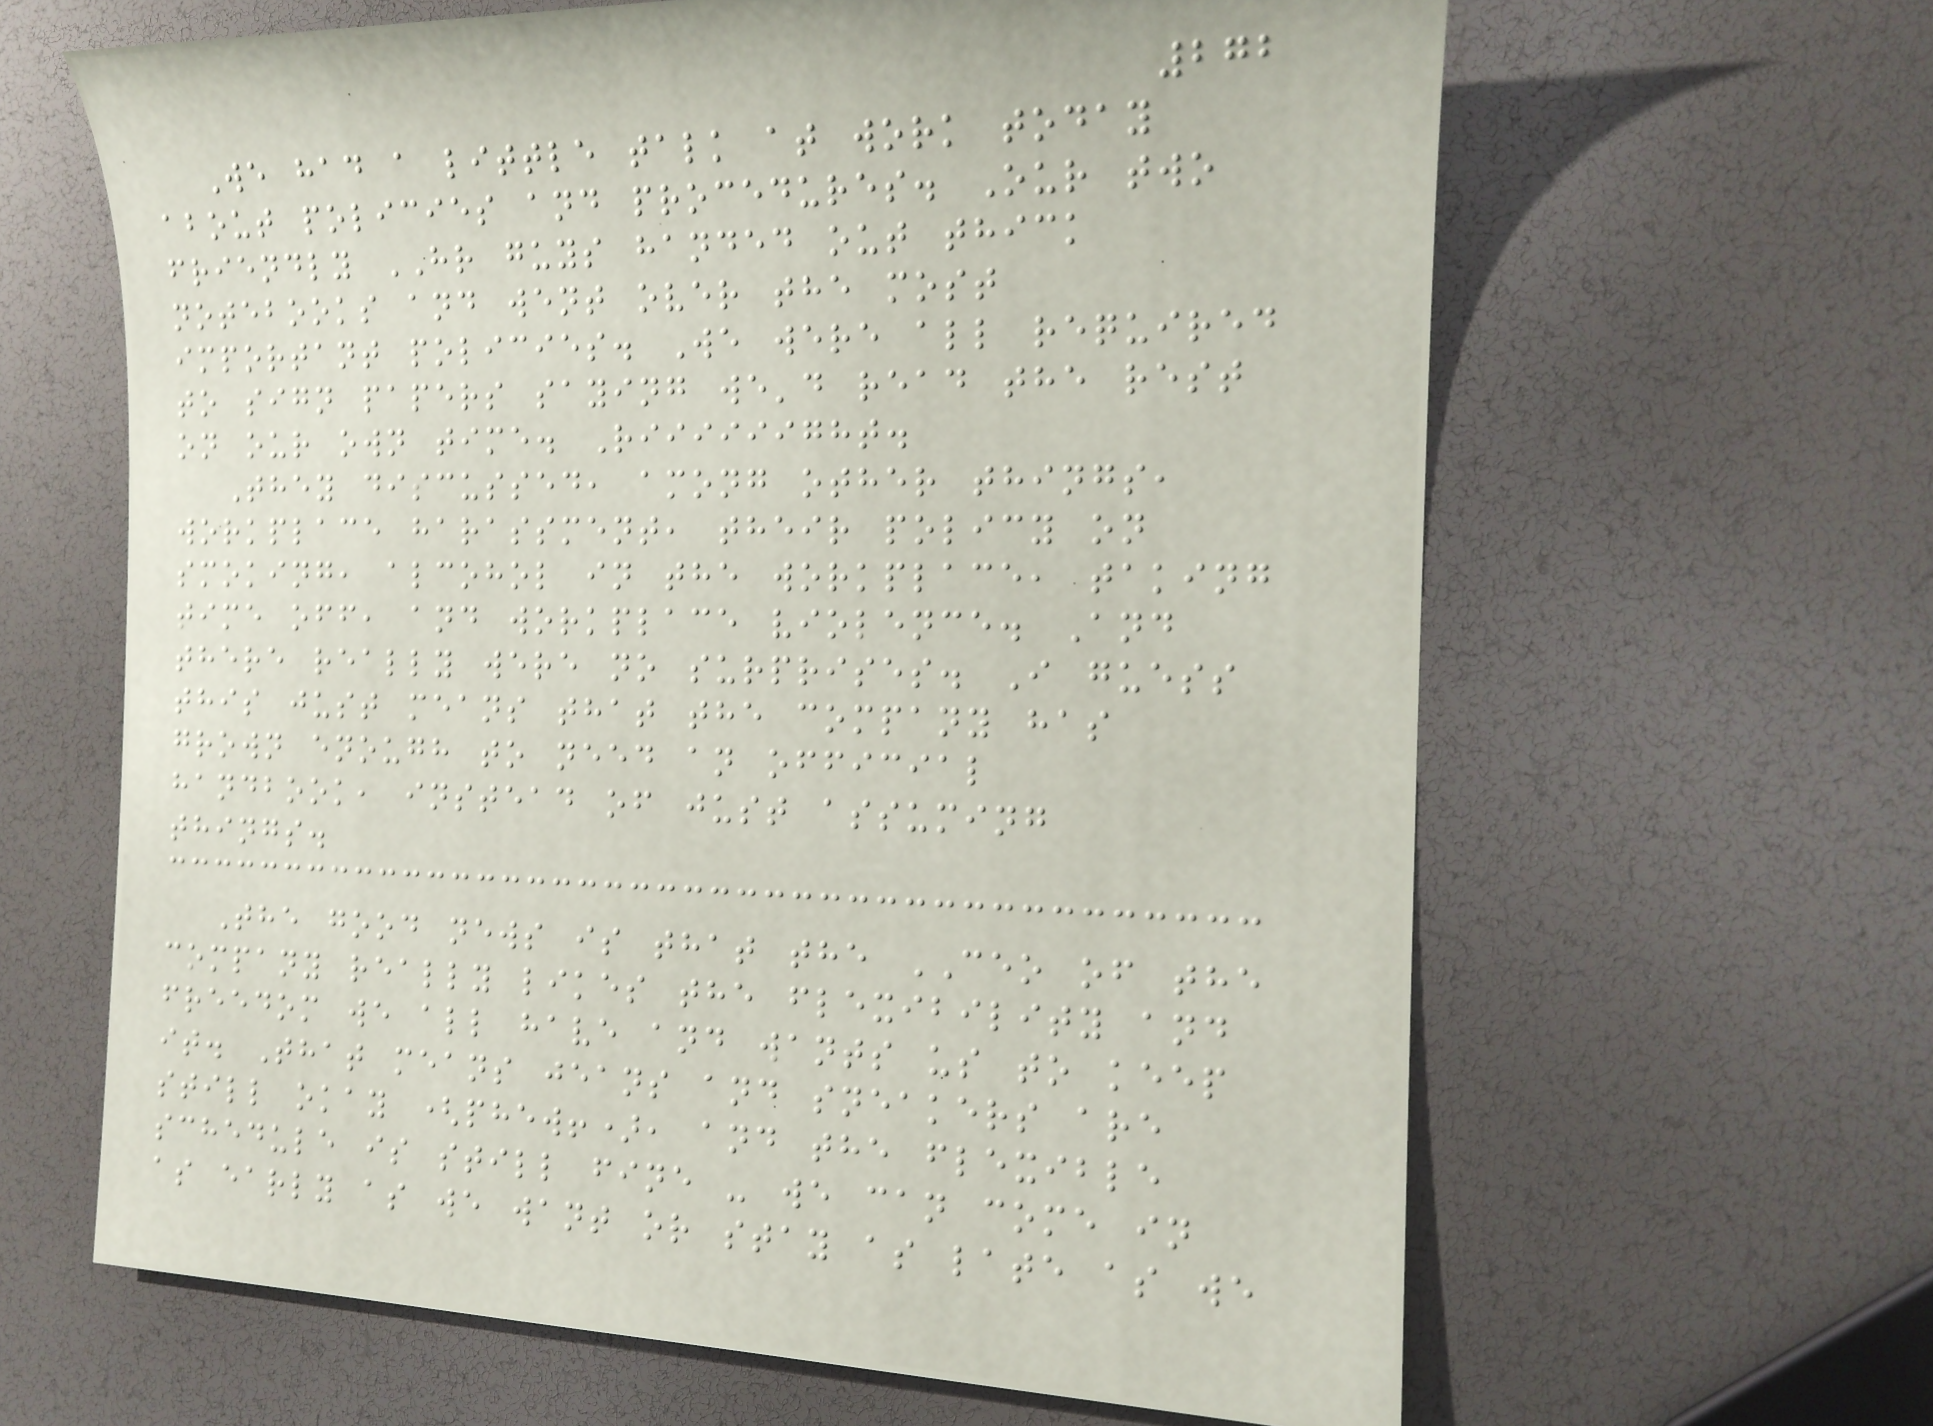272
We had a little talk at work today
about policies and procedures. Our two
friendly HR guys handed out thick
notebooks and went over the most
important policies. We were all required
to sign papers saying we'd read the rest
on our own time. Riiiiiight.
They discussed, among other things,
workplace harassment, their policy on
smoking, alcohol in the workplace, taking
time off, and workplace violence. And
there really were no surprises. I guess
this just means that the company has
grown enough to need an official
handbook, instead of just assuming
things.
The good news is that the CEO of the
company really likes the flexibility and
freedom we all have and wants us to keep
it. That means jeans and sneakers are
still okay (phew!), and the flexible
schedule is still fine - we can come in
as early as we want or stay as late as we
